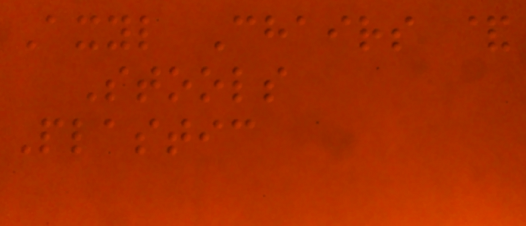Axyl Chairs &
Stools
Plastic
